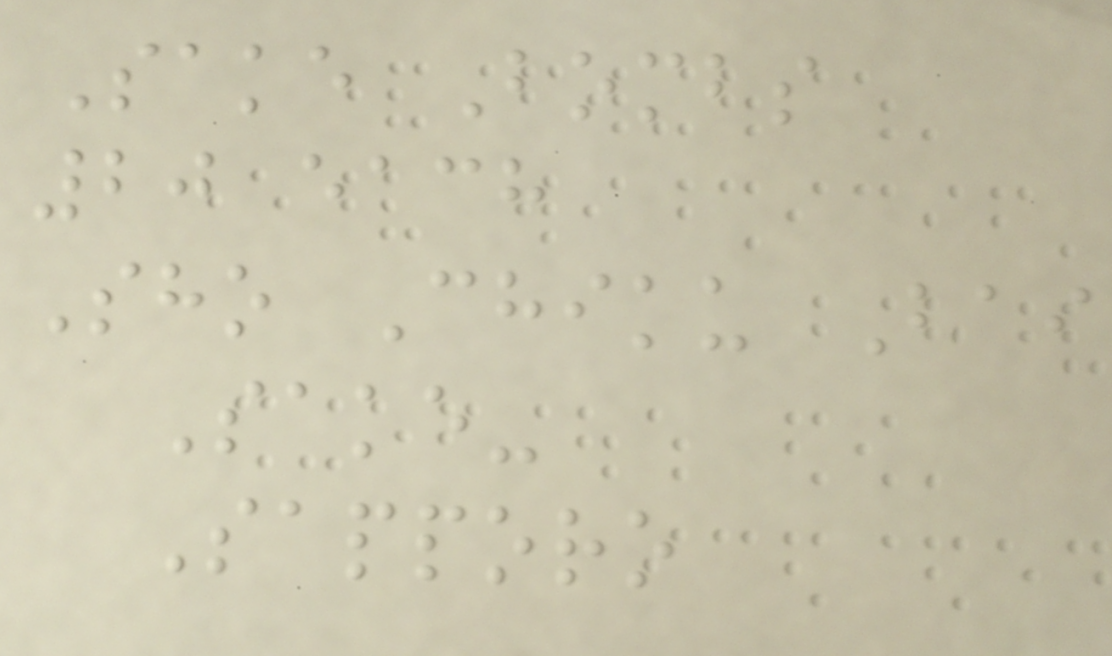Sake Bombs
20 each
Sho Chiku Bai
Sake-
Sapporo
